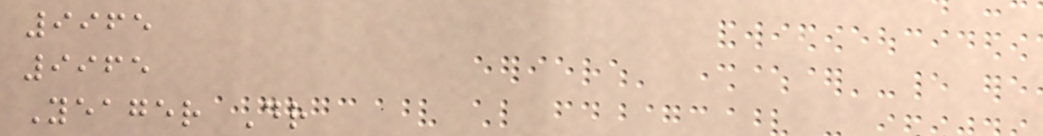9965
9965
Yeager Dr
